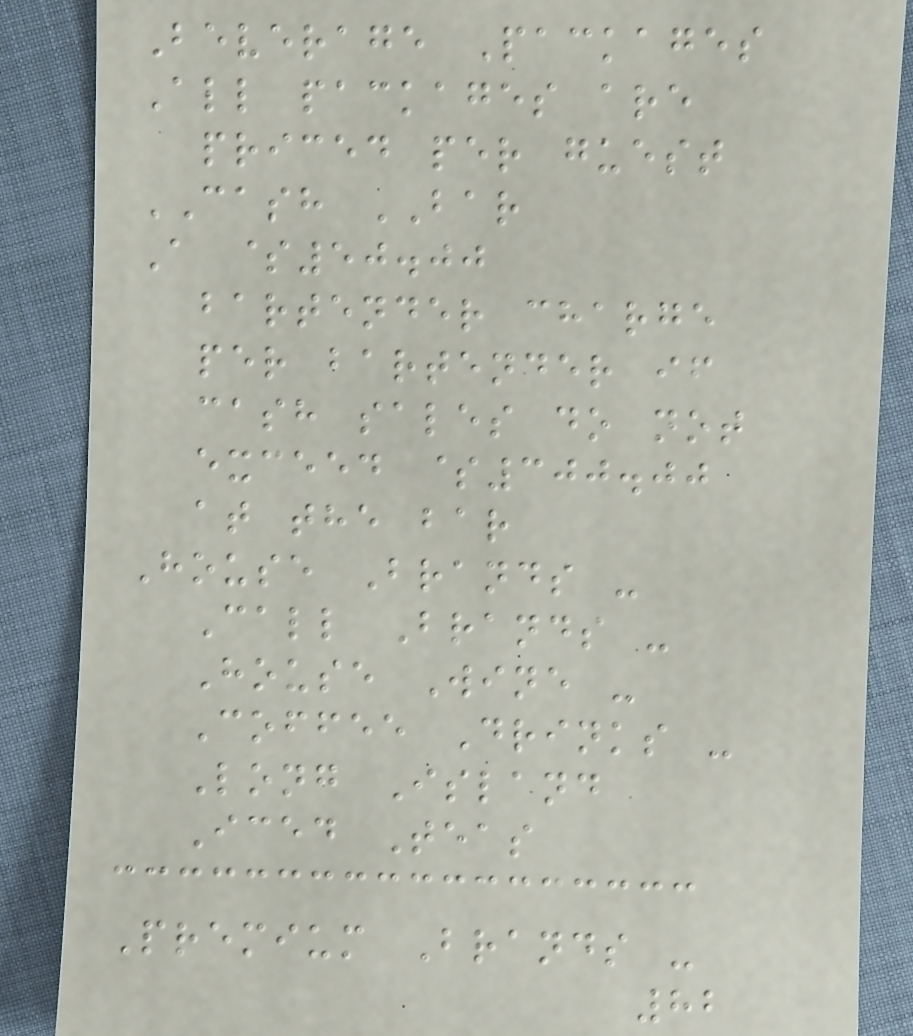Beverage Packages
All packages are
priced per guest
CASH BAR
A $50.00
bartender charge
per bartender if
cash sales do not
exceed $300.00
at the bar
House Brands -
Call Brands -
House Wine -
Coffee Drinks -
Long Island
Iced Teas
Premium Brands -
82
